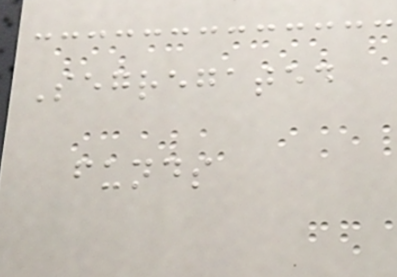Segregated
funds
